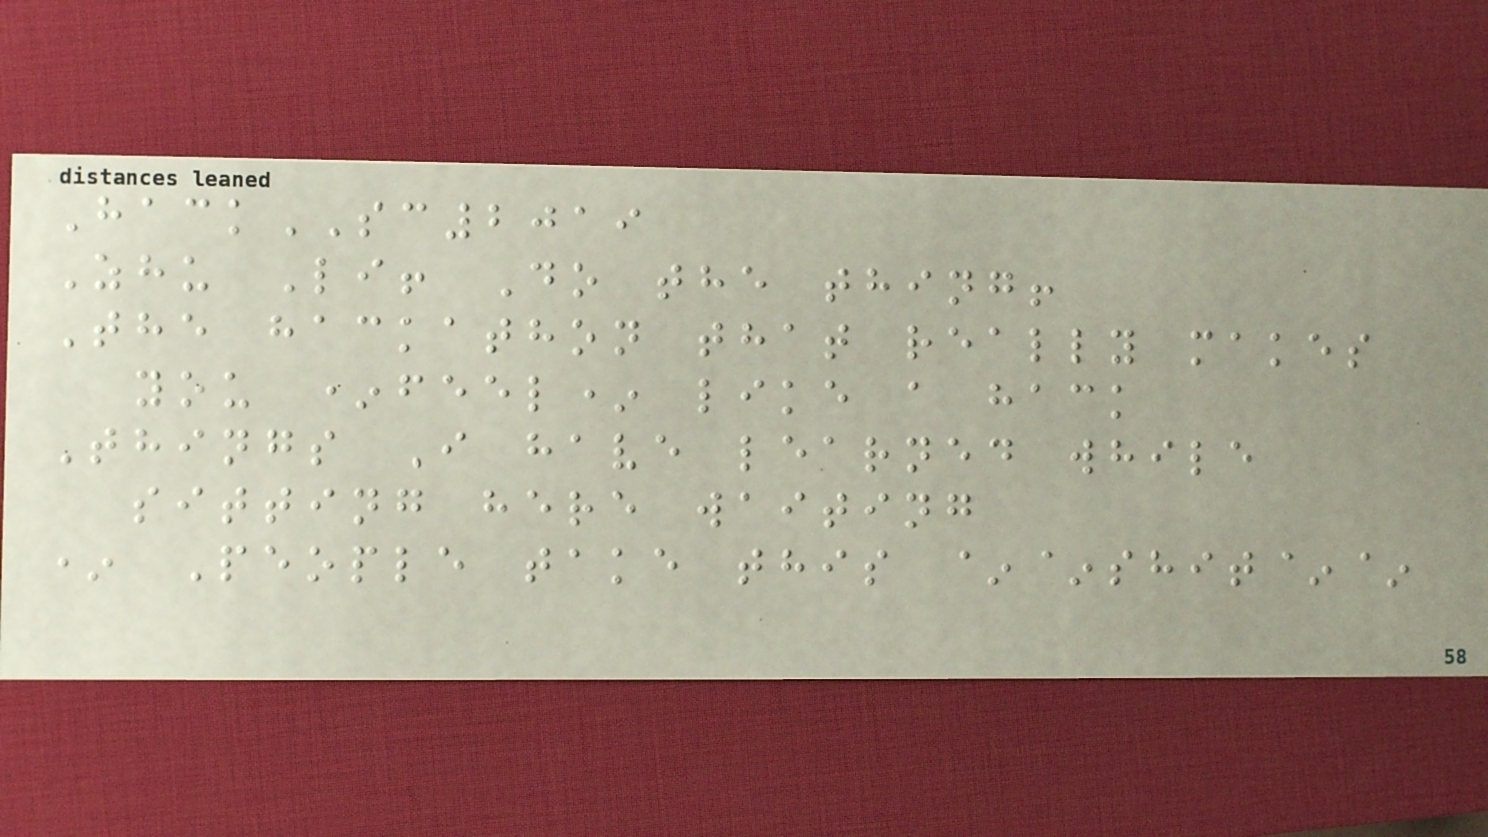HackSC2019
Zhu Li! Do the thing!
The hackathon that really makes
you *feel* like a hack
Things I have learned while
sitting here waiting
* People take this ~~shit~~
